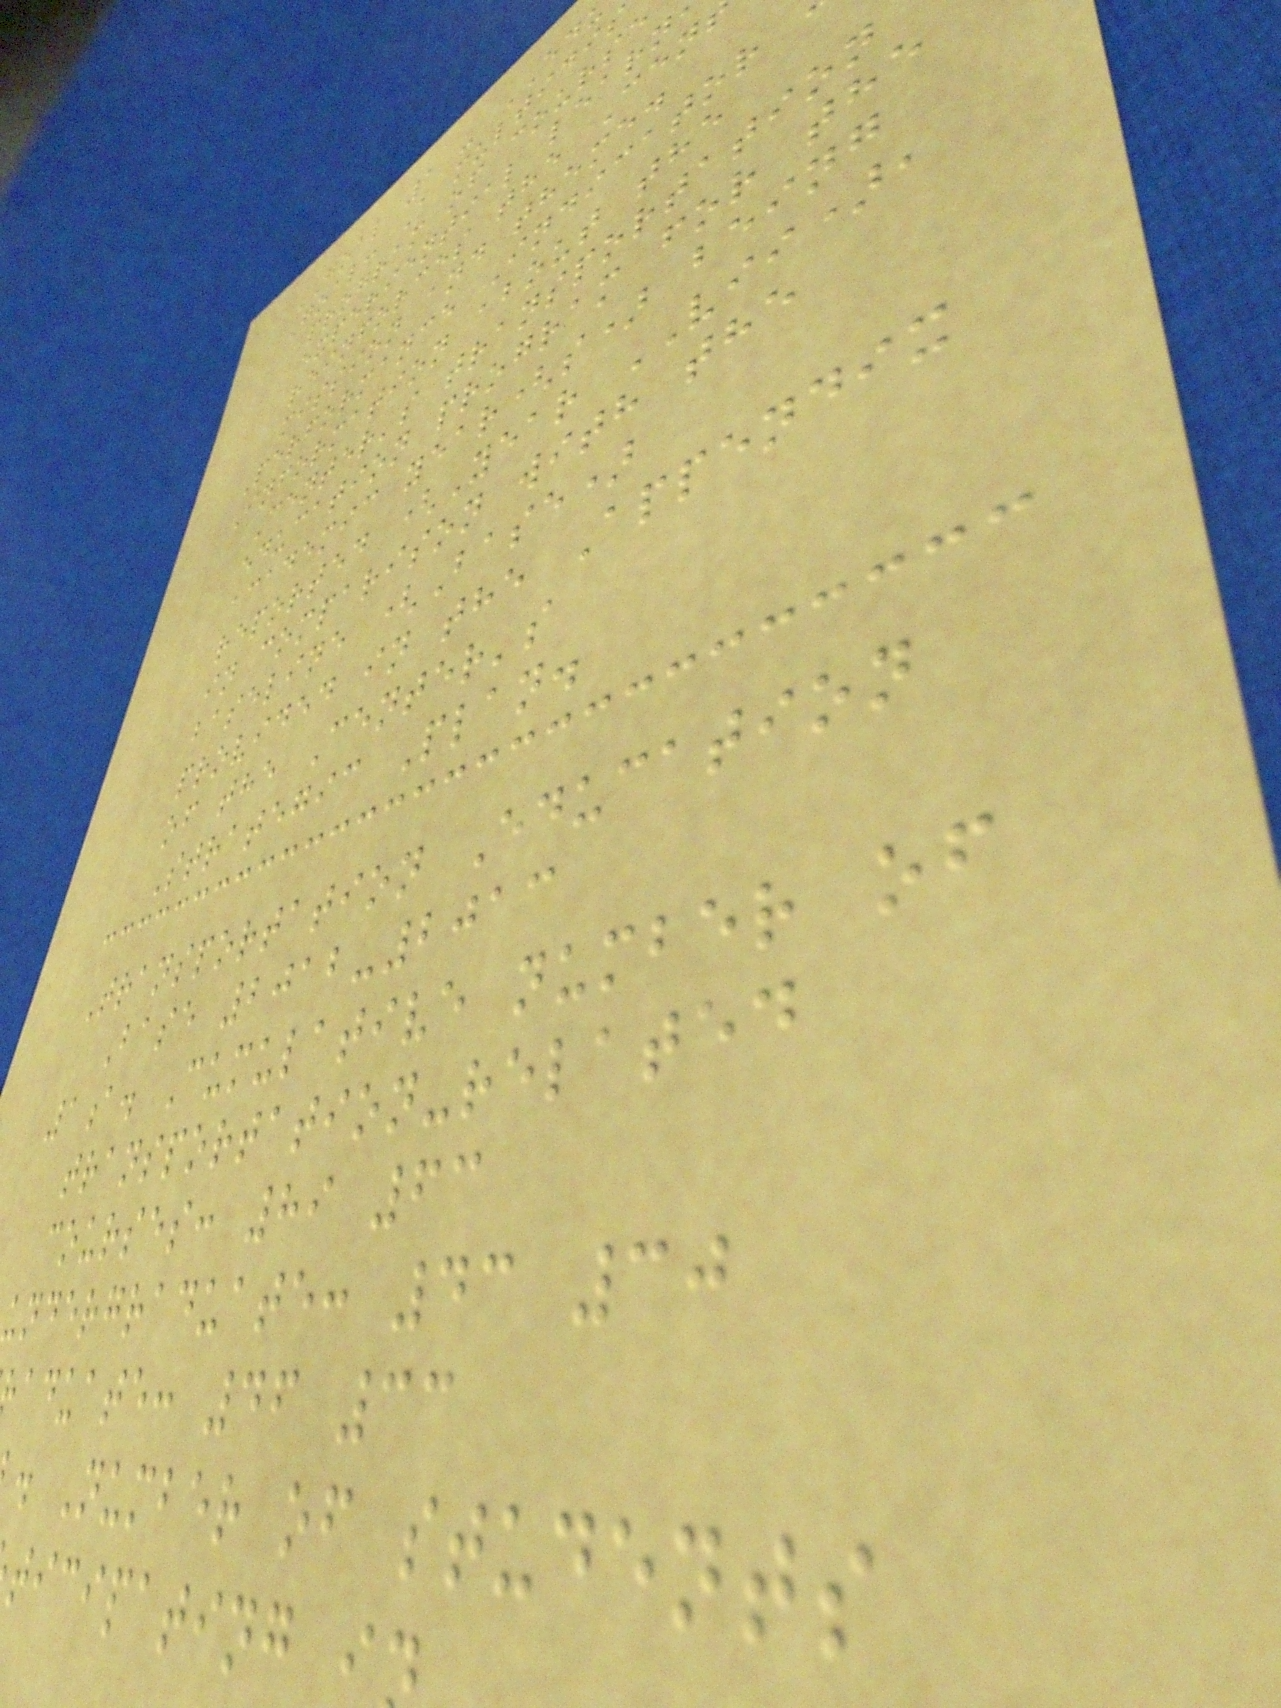GOAL 1 - ED
Goal: A multidis
program of course
experiential learn
reinforces the Cen
mission and theme.
Performance Indicator
Information about the
Center's transportation
education program for the
academic year(s) being
reported (Year VII),
in comparison with the
baseline (Base)
provided in the Appendix
of the Center's
Strategic Plan.
Transportation Education
Base 2012-2013
1a. Cumulative number of
transportation-related
courses: 89 63
undergraduate: 43 30
aduate: 46 33
. Number of students
ticipating i
